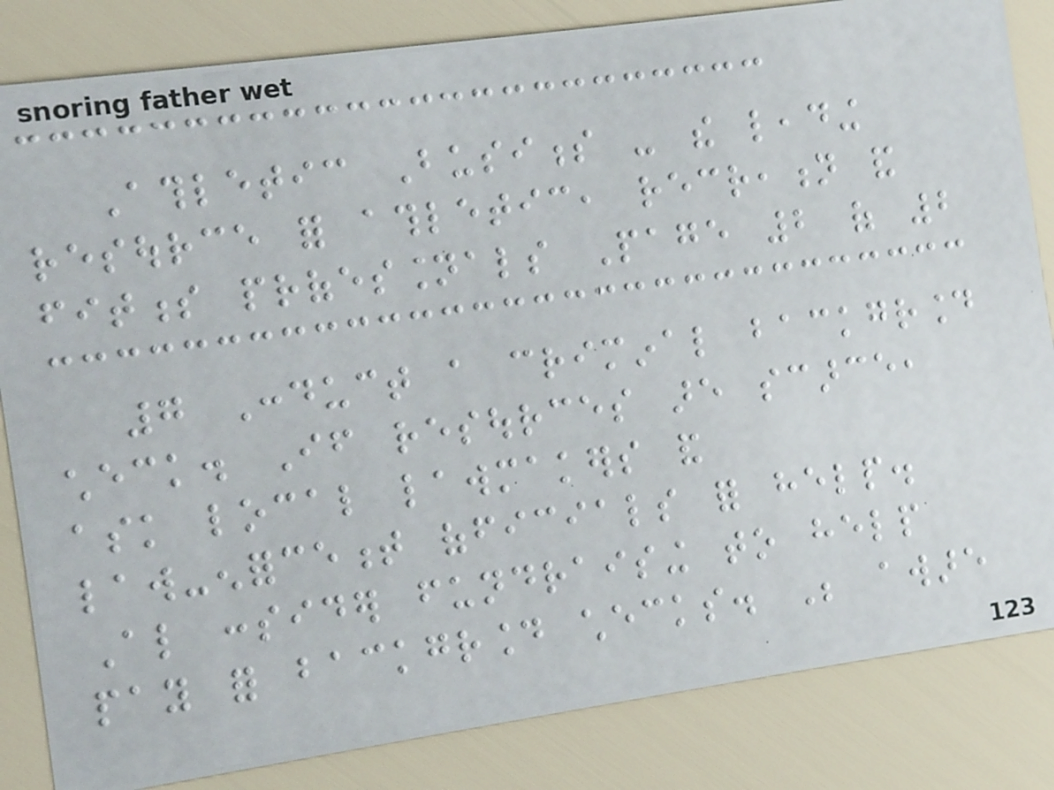Athletic Business - the leading
resource for athletic, recreation and
fitness professionals Page 2 of 2
7 Conduct a criminal background
check. If resources are scarce,
ask local lawmakers and
law-enforcement officials for help.
Also consider fundraising to help
pay for background checks. Be aware
